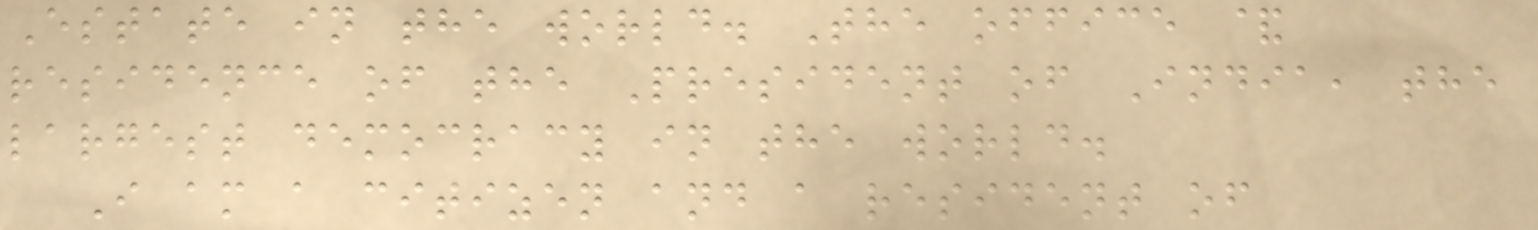Estate in the world. The office &
residence of the President of India, the
largest democracy in the world.
I am a citizen and a resident of
